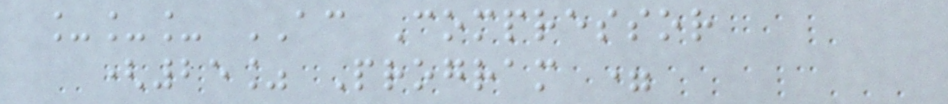___ AC Compressor
(25% Program =
